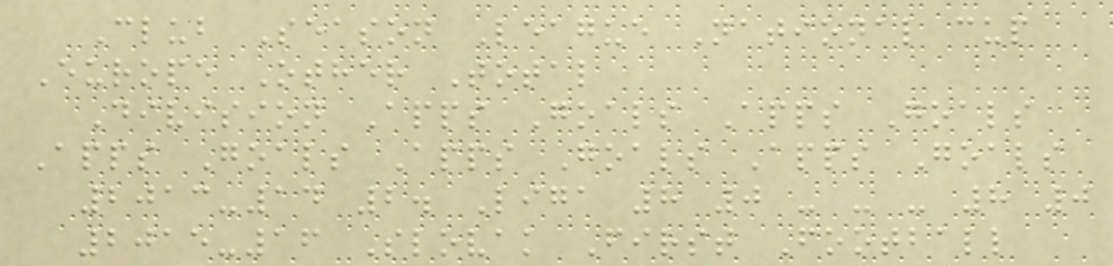Club Season League National cup
Europe Other Total
Division Apps Goals Apps Goals
Apps Goals Apps Goals Apps Goals
2013-14 2. Liga 8 0 - - - 8 0
2015-16 Slovak First Football
